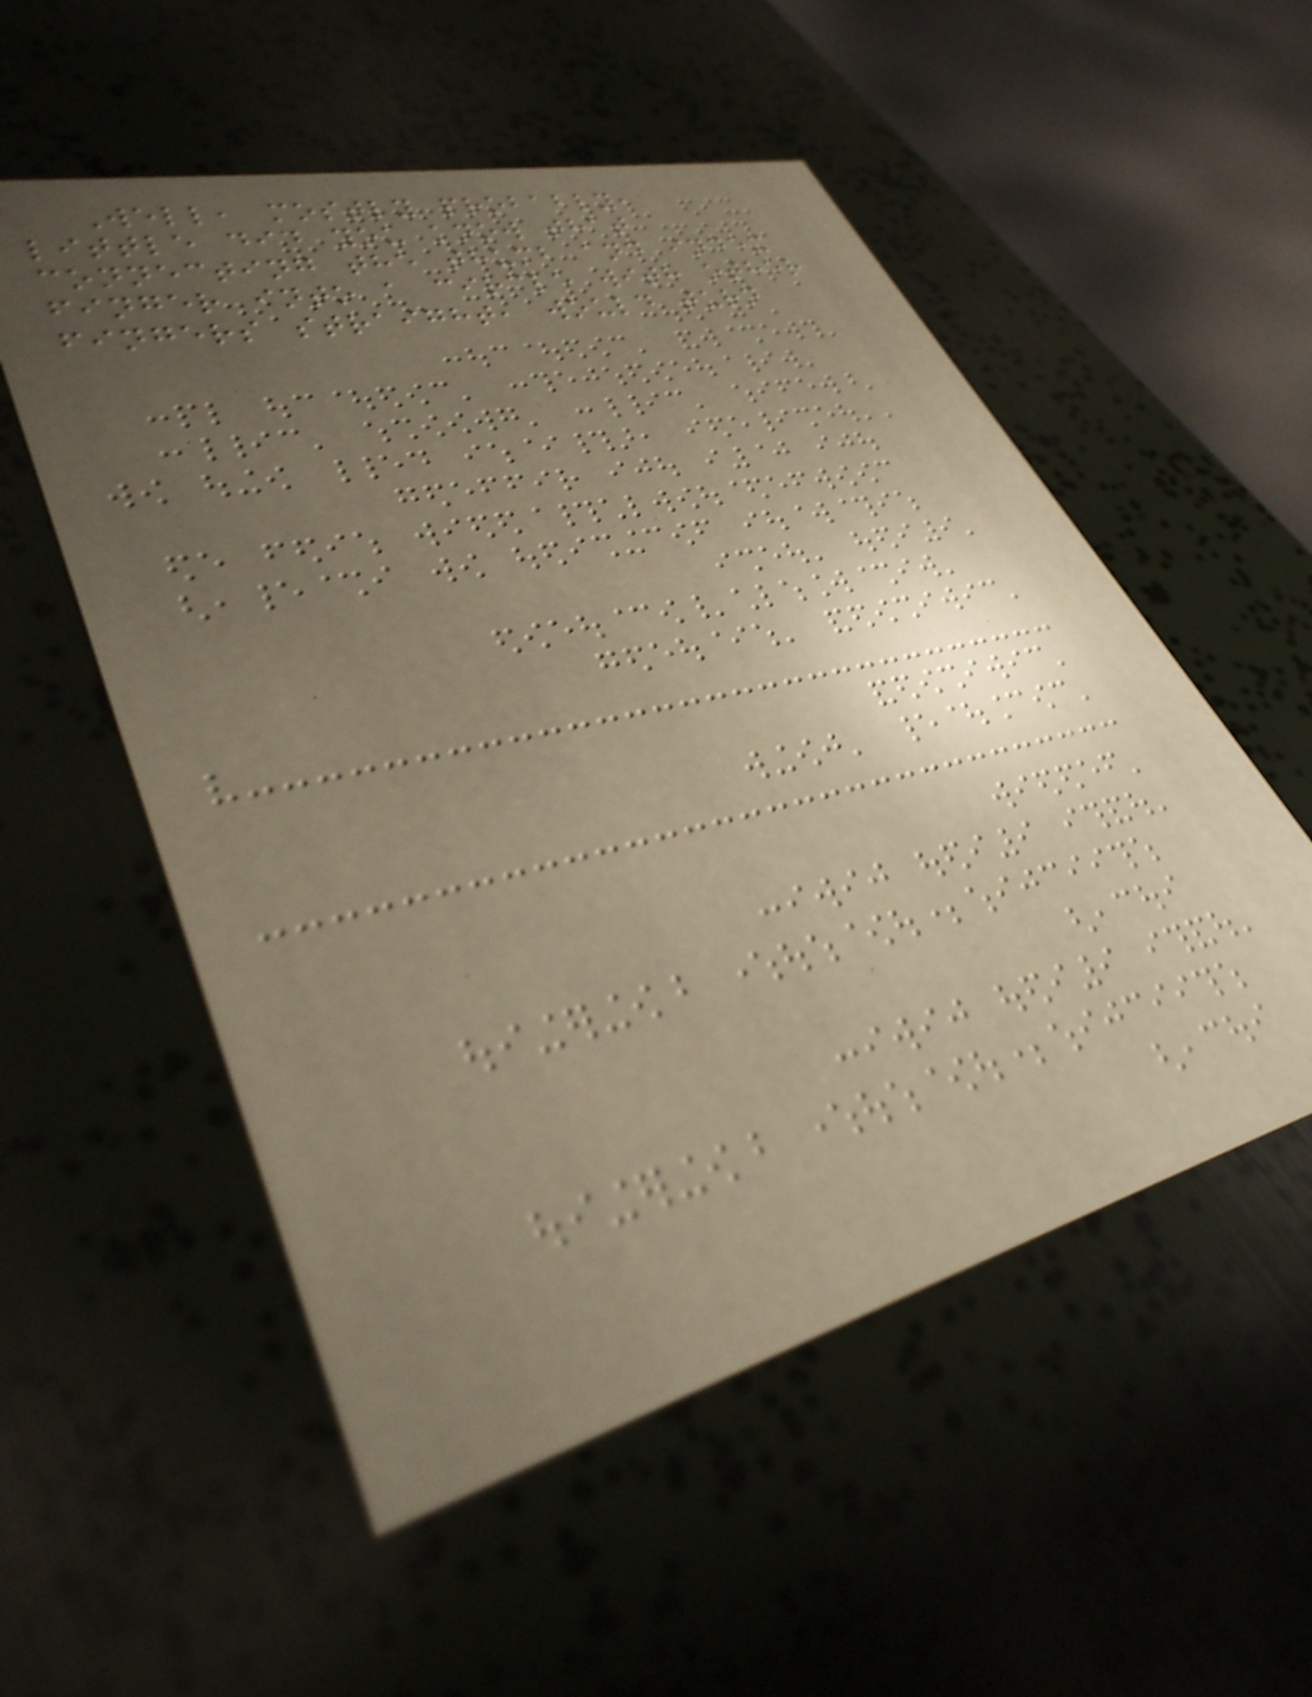Well, mostly probably,
little did you know that
connecting the thumb and index
finger into a circle with other
fingers straight, would turn
